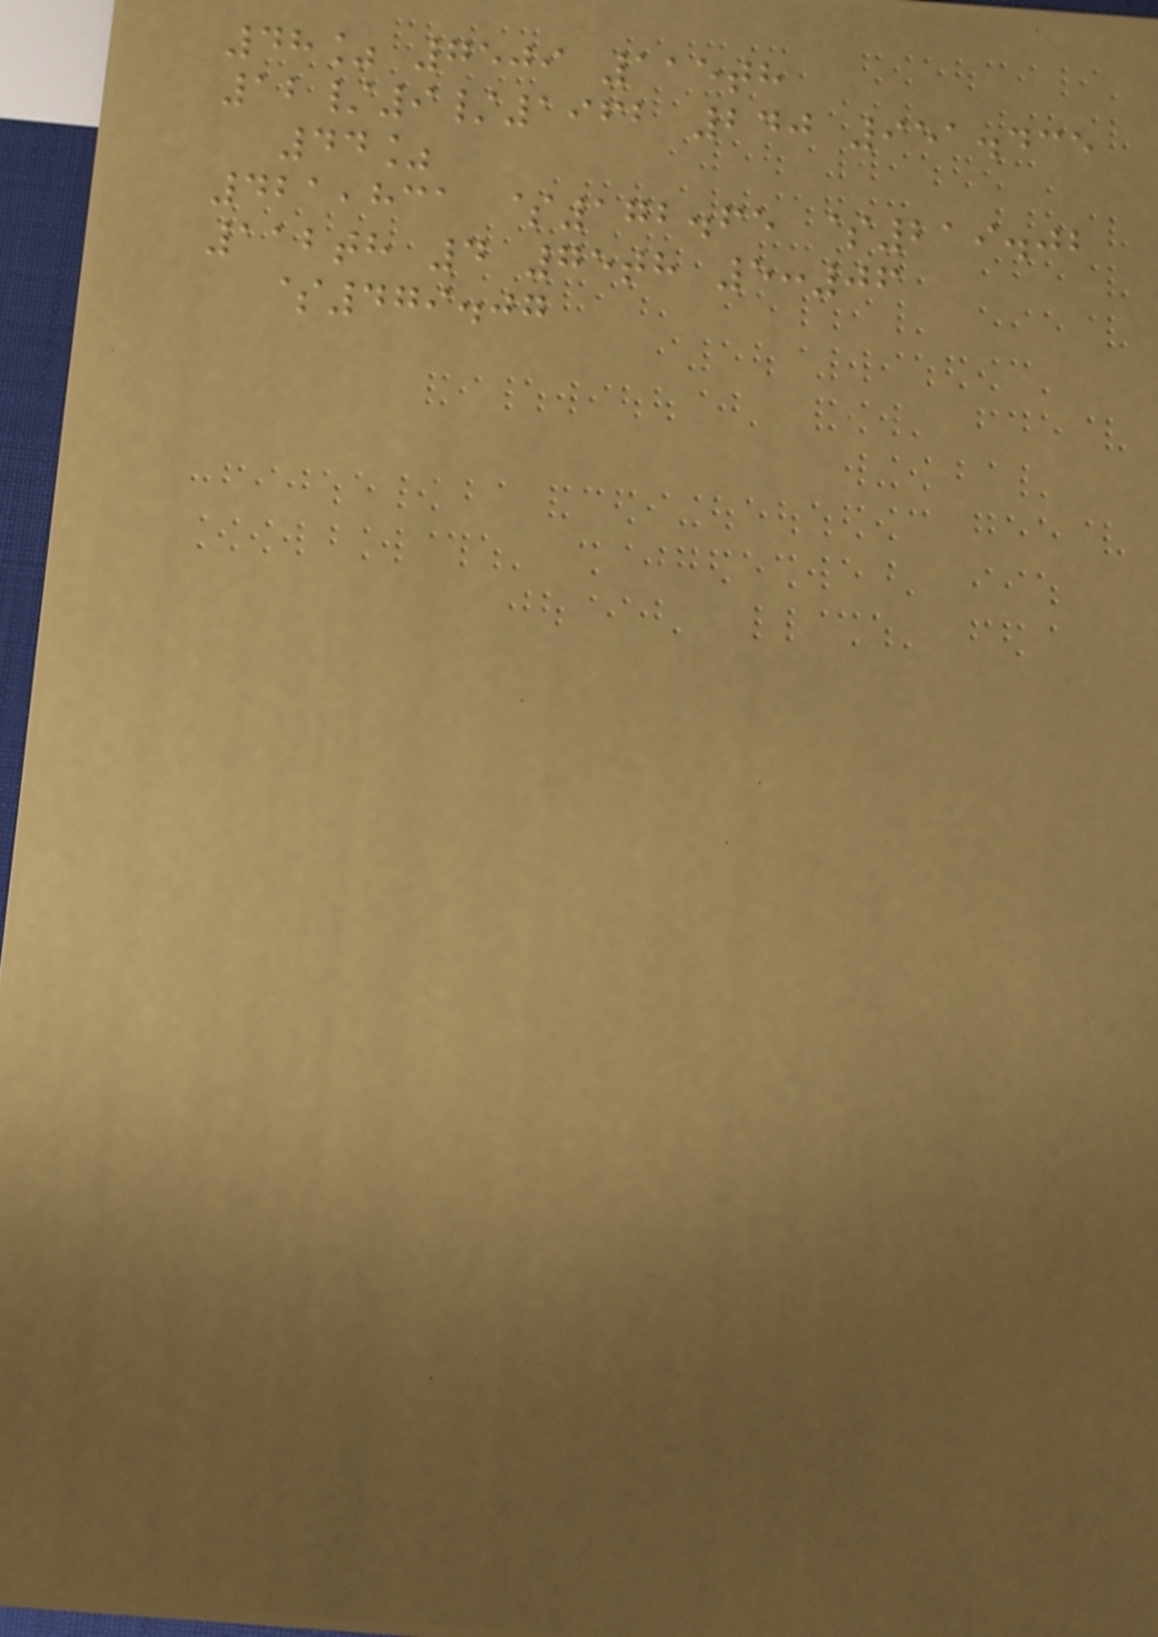48% 7509 115th
12/9/1962 240 951.435
44%
421,831 $172.65 $219.02
112th 4 75th 5:06
$479.07
